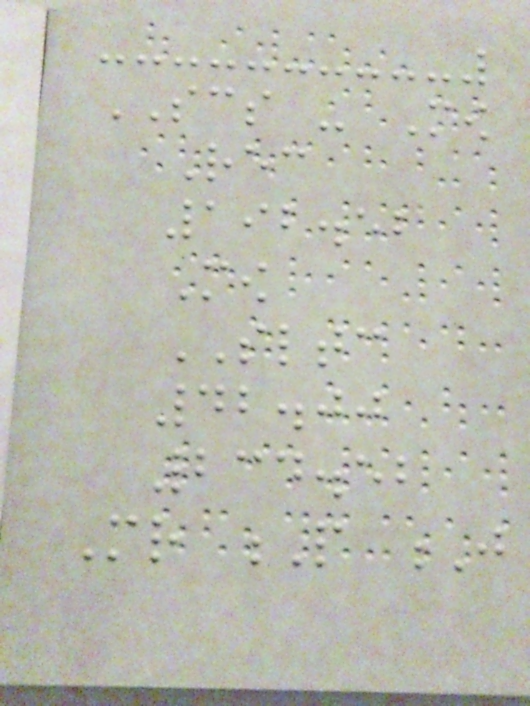SCS - Mow
Rec
192.52
Mow
SLTC
42.00
234.52
Mr P J
